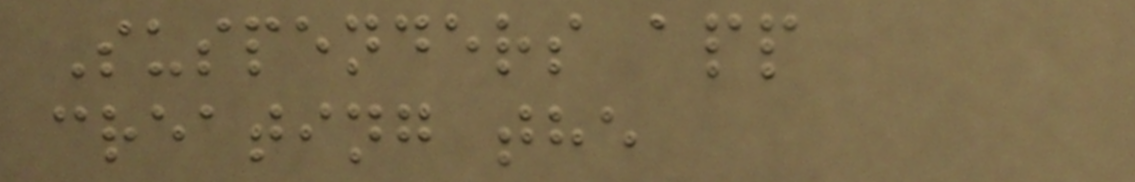Suspenders app
creating the
